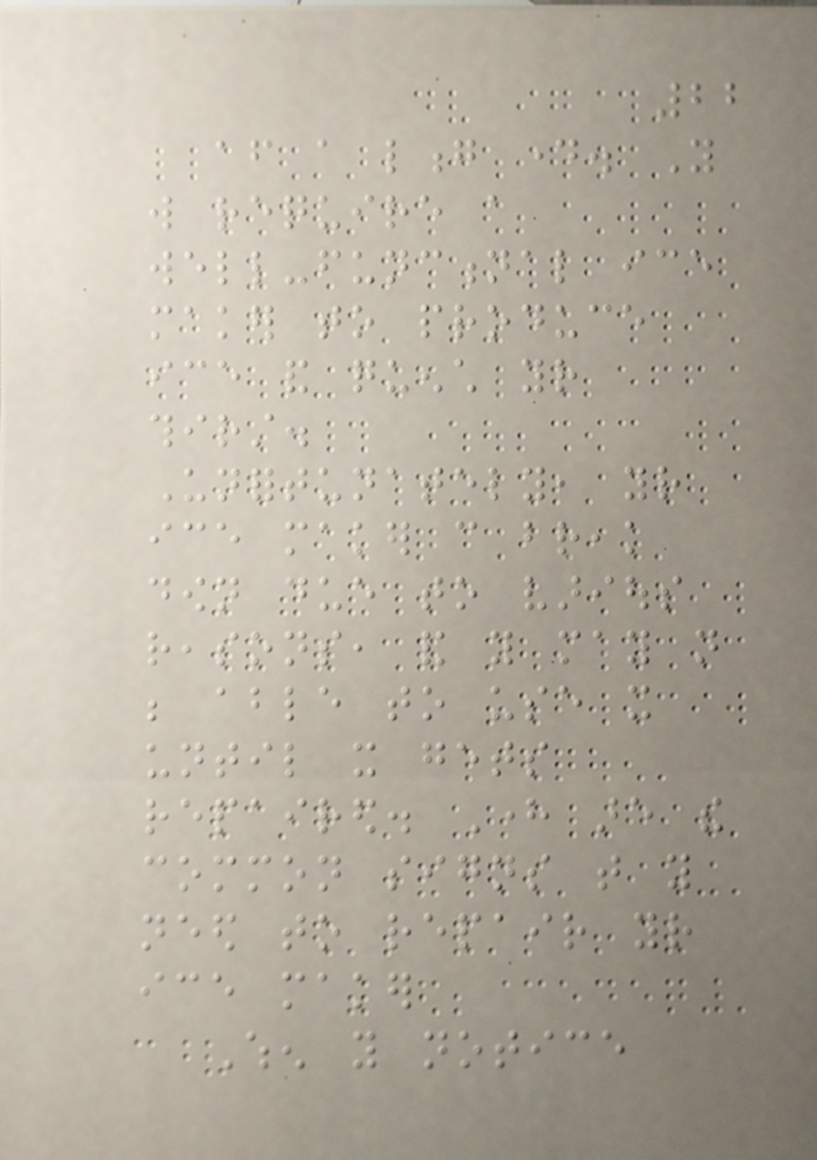22
after a long day. You
will require a
well-functional ice
maker to produce
ice and quench your
thirst.
Unfortunately, your
ice maker can break
down due to various
reasons, and you may not
be able to use it
until it gets
repaired. Here are the
common signs that you
need to repair your
ice maker
When you notice
